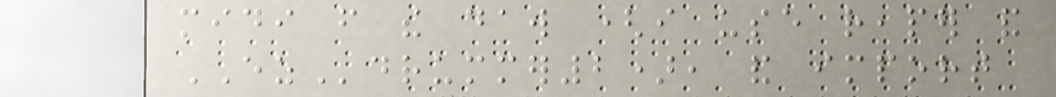midi from the daw (i use reaper and
EZdrummer2), and import
